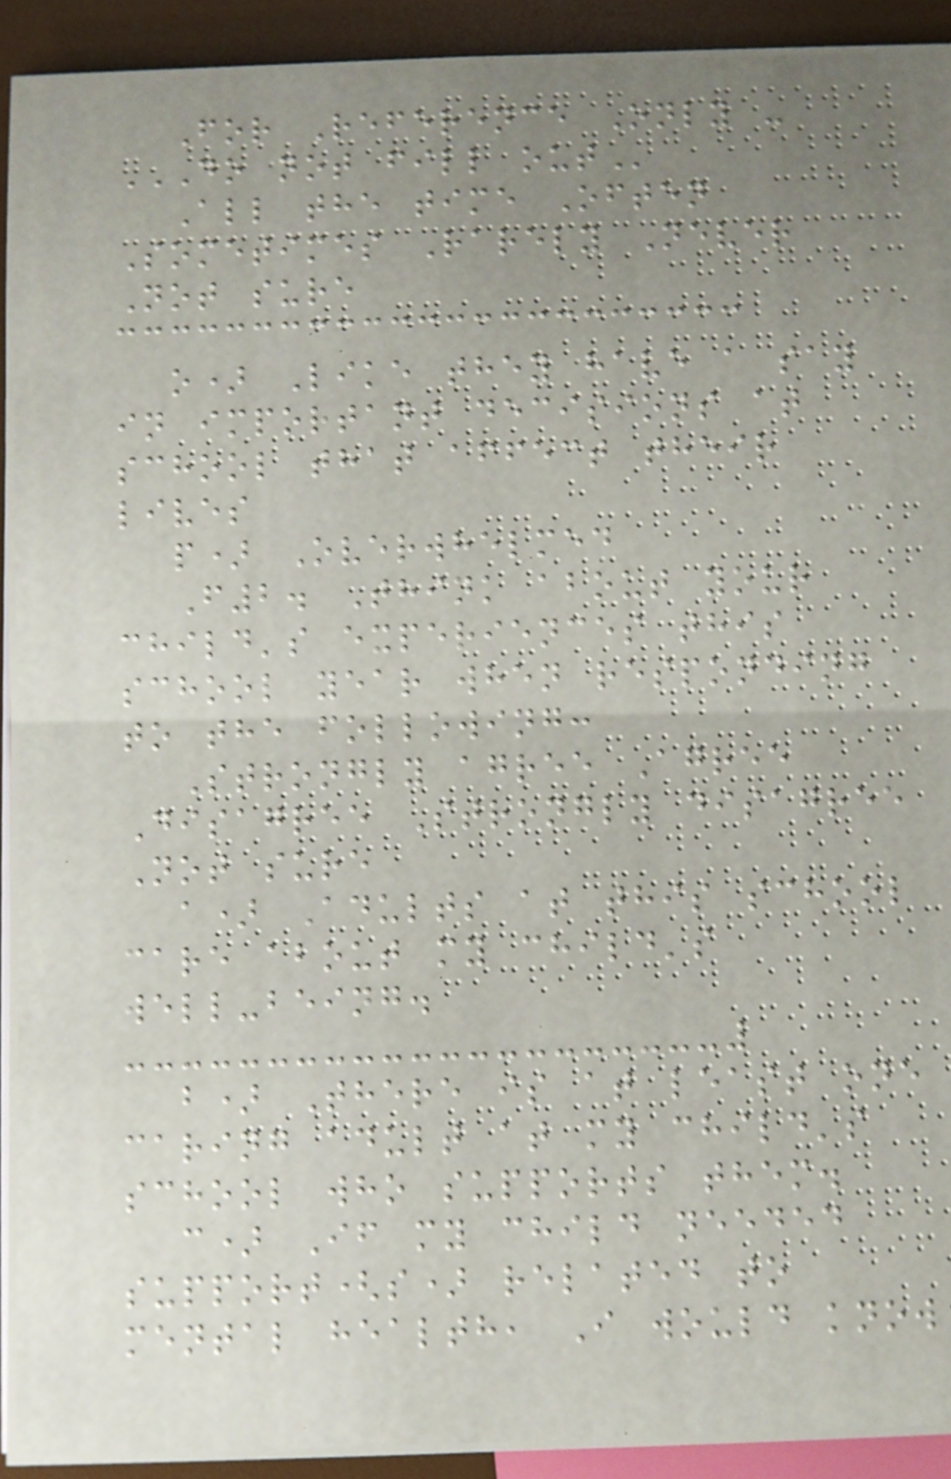For Reference Only -
DO NOT FILL OUT
All the time Often
Sometimes Rarely Never
Not sure
o) Like they have a say
in important decisions at
school that affect their
lives
p) Overwhelmed
F2. Think about your
child's experiences this
school year when responding
to the following:
Strongly agree Agree
Disagree Strongly disagree
Not sure
a) Adults at this school
care about my child's
well-being.
b) There is at least one
caring adult at my child's
school who supports them.
c) If my child needed
support(s) related to
mental health, I would know
